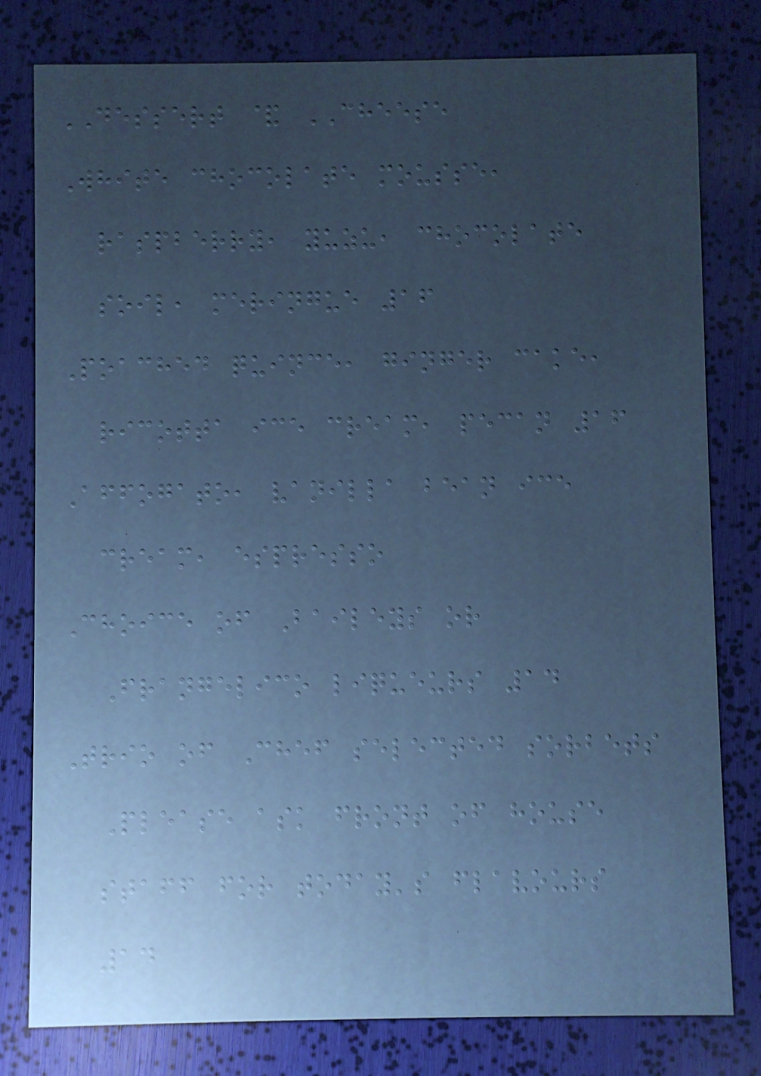DESSERT & CHEESE
White chocolate mousse,
raspberry, yuzu, chocolate
soil, meringue 16
Poached quince, ginger cake,
ricotta ice cream, pecan 16
Affogato, vanilla bean ice
cream, espresso
Choice of Baileys or
Frangelico liqueurs 14
Trio of Chef selected sorbets
Please ask front of house
staff for today's flavours
14
